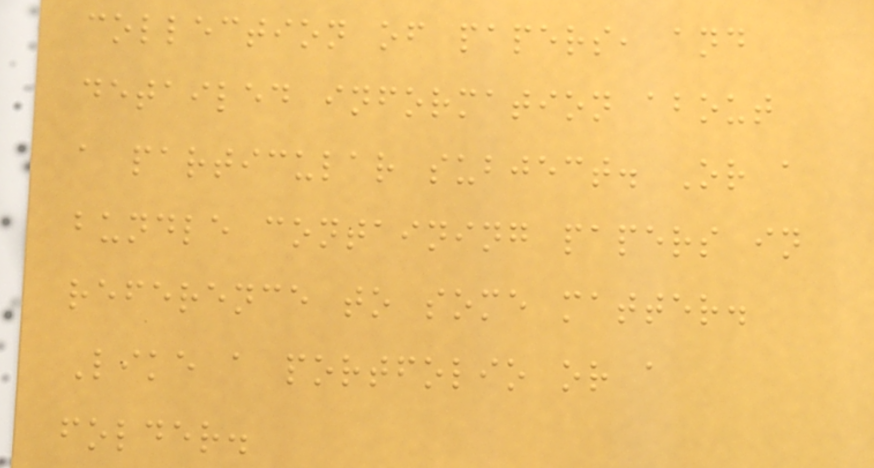collection of papers, and
detailed information about
a particular subject. Or a
bundle containing papers in
reference to some matter.
Like a portfolio or a
folder.
